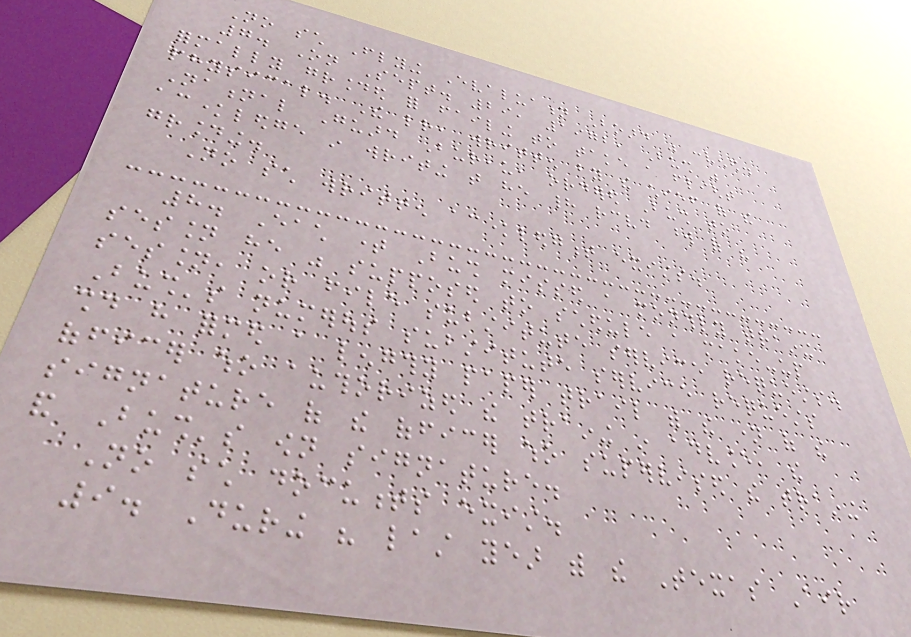No such Flying Evaluation Board was convened.
7. On Sept. 29, 1972, Bush was
formally grounded for failing to take a flight
physical. The letter, written by the chief of the
National Guard Bureau, ordered Bush to
acknowledge in writing that he had received word of his
grounding.
No such written acknowledgment exists.
8. Each time Bush missed a monthly training
session he was supposed to schedule a make-up
session, or file substitute service requests.
Bush's numerous substitute service requests
should have formed a lengthy paper trail with the name of the
officer who authorized the training in advance, the
signature of the officer who supervised the training
and Bush's own signature.
No such documents exist.
9. During his last year with the Texas Air
